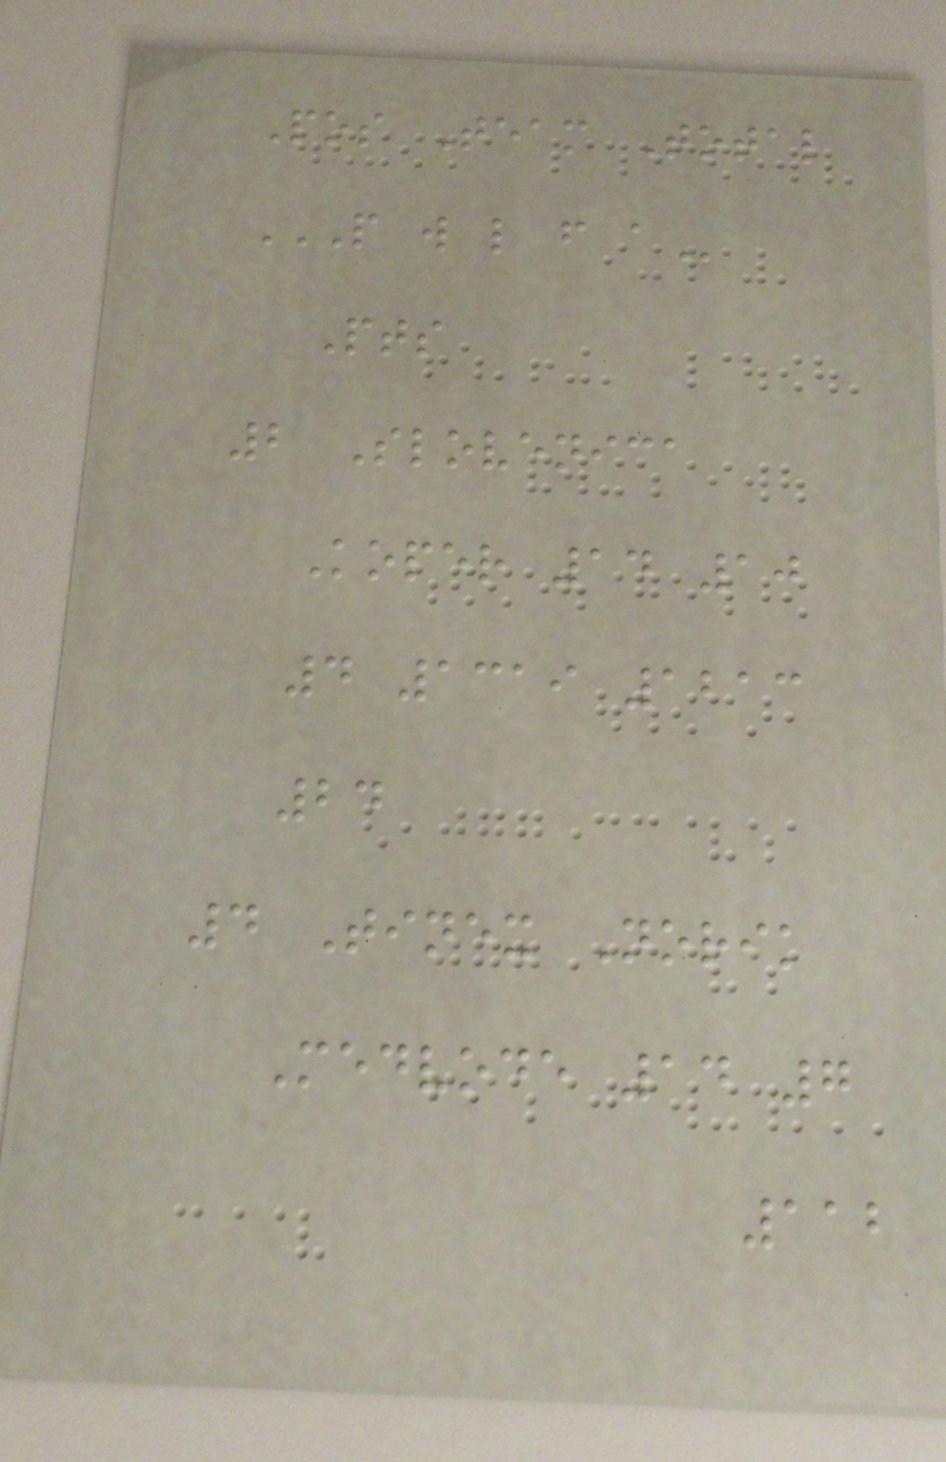Pos Team Total
P W L F A
Pts
2 Slovenica
Koper 14 10
4 1319 1213
24
4 Tinex Norik
Medvode 14 7
112
